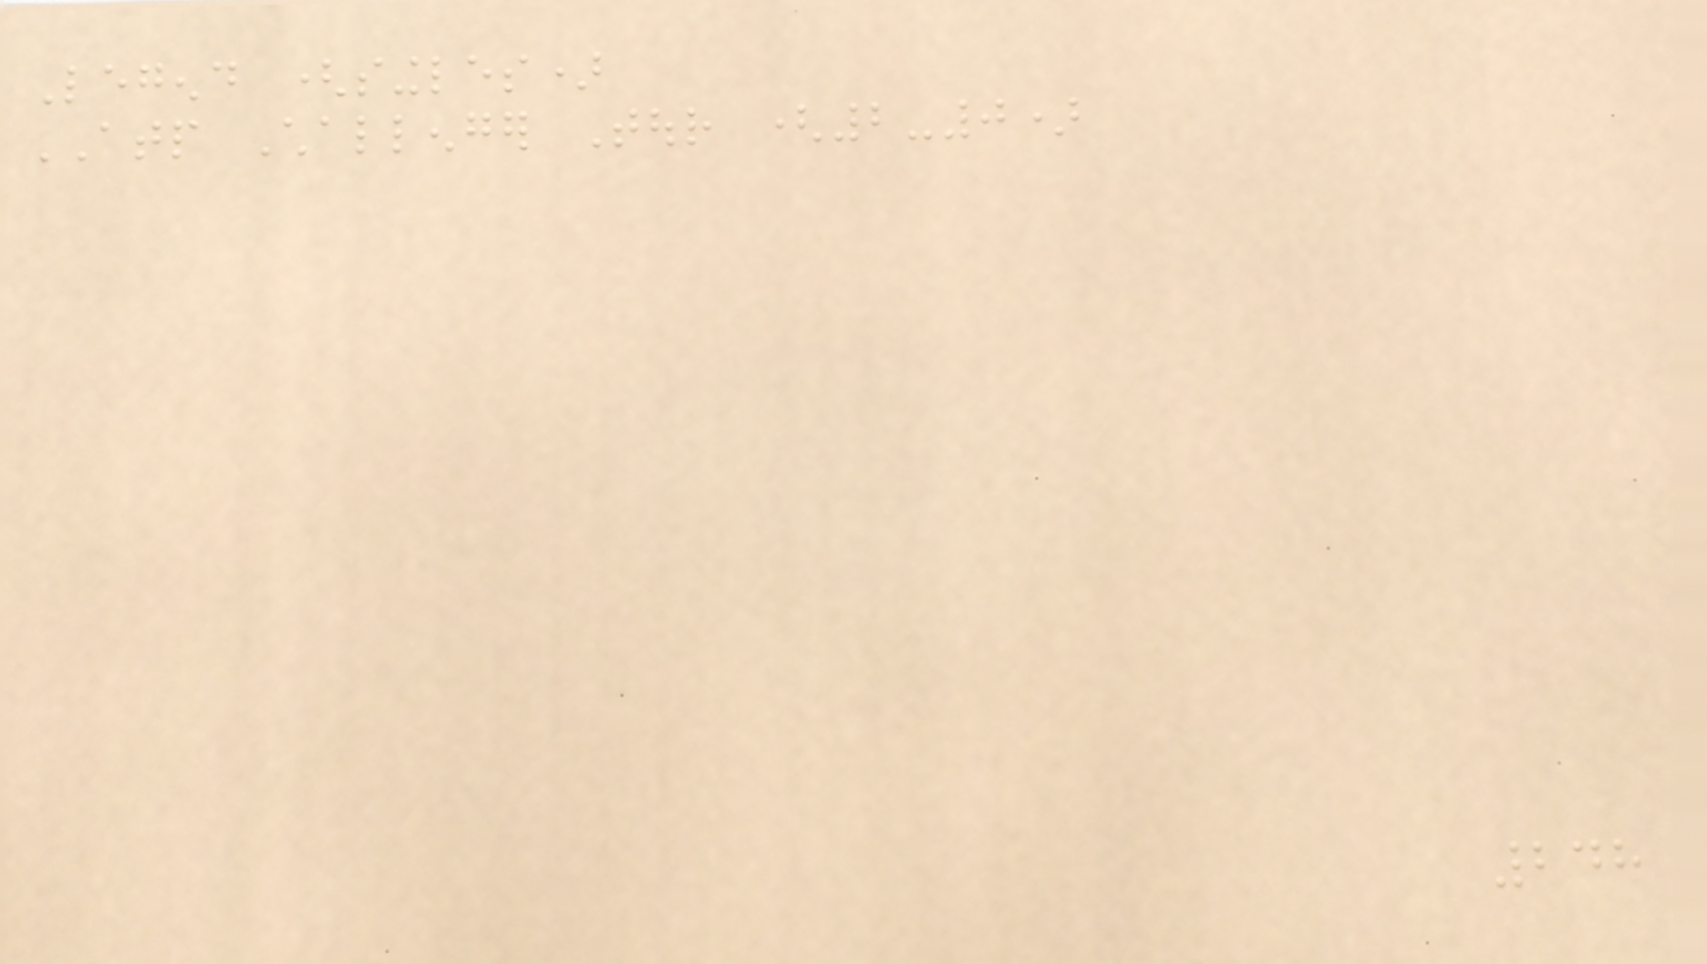Legend (singles)
ATP Challenger Tour (2-0)
248
